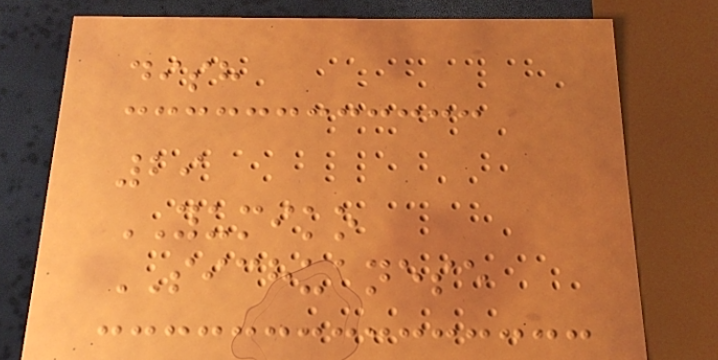dish
29
YUMIKO
SICHUANESE
